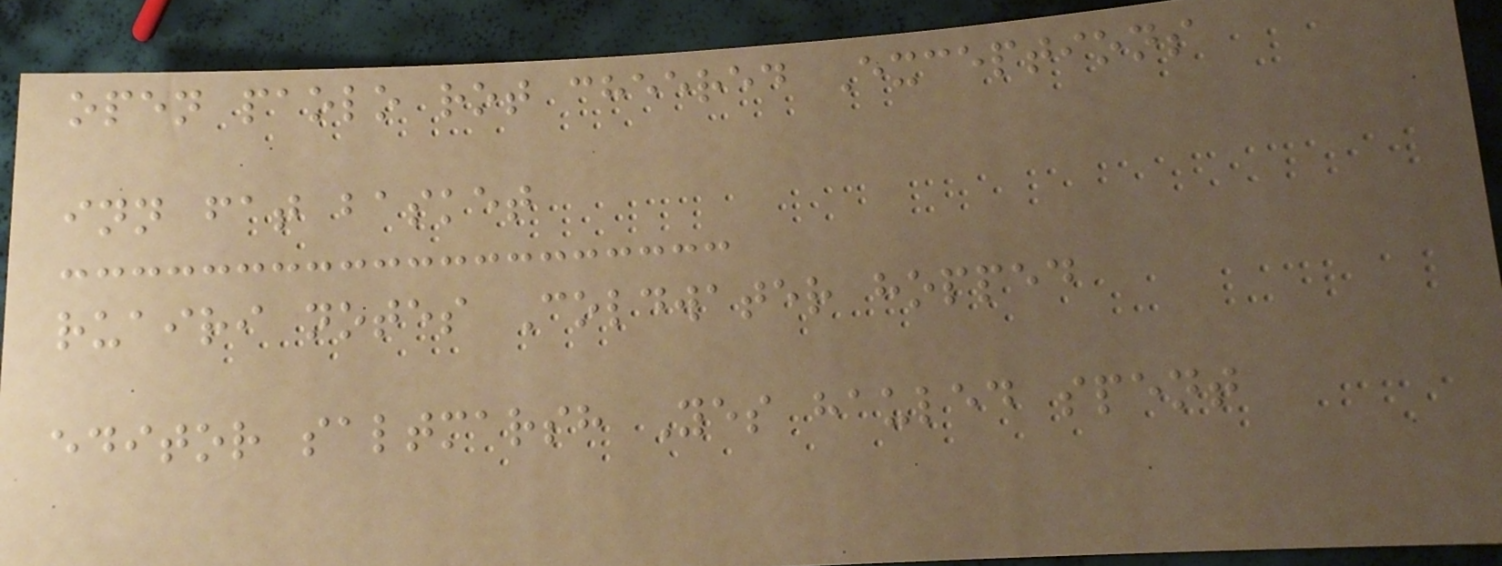open paolo rot cheered Exceptions
inn fat basket
ruairi notes Coldwater hopped
editor saltmarsh Yes hauled spent
